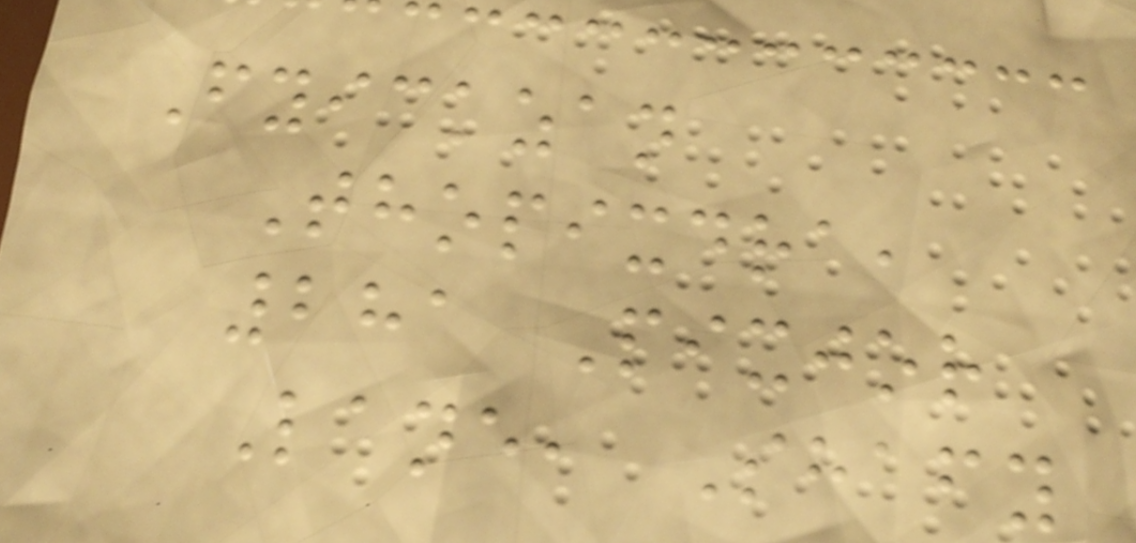Fyickzan
Thopixdra,
281 Pixjor
Lane, Shafy
